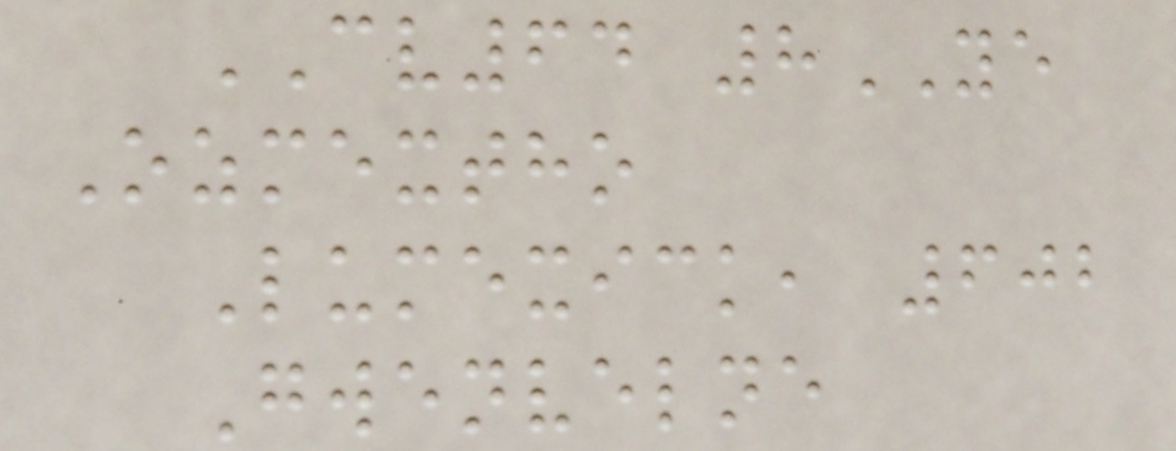CV64 8YE
Ozmextho
Lumexick, 602
Gwenvelne
